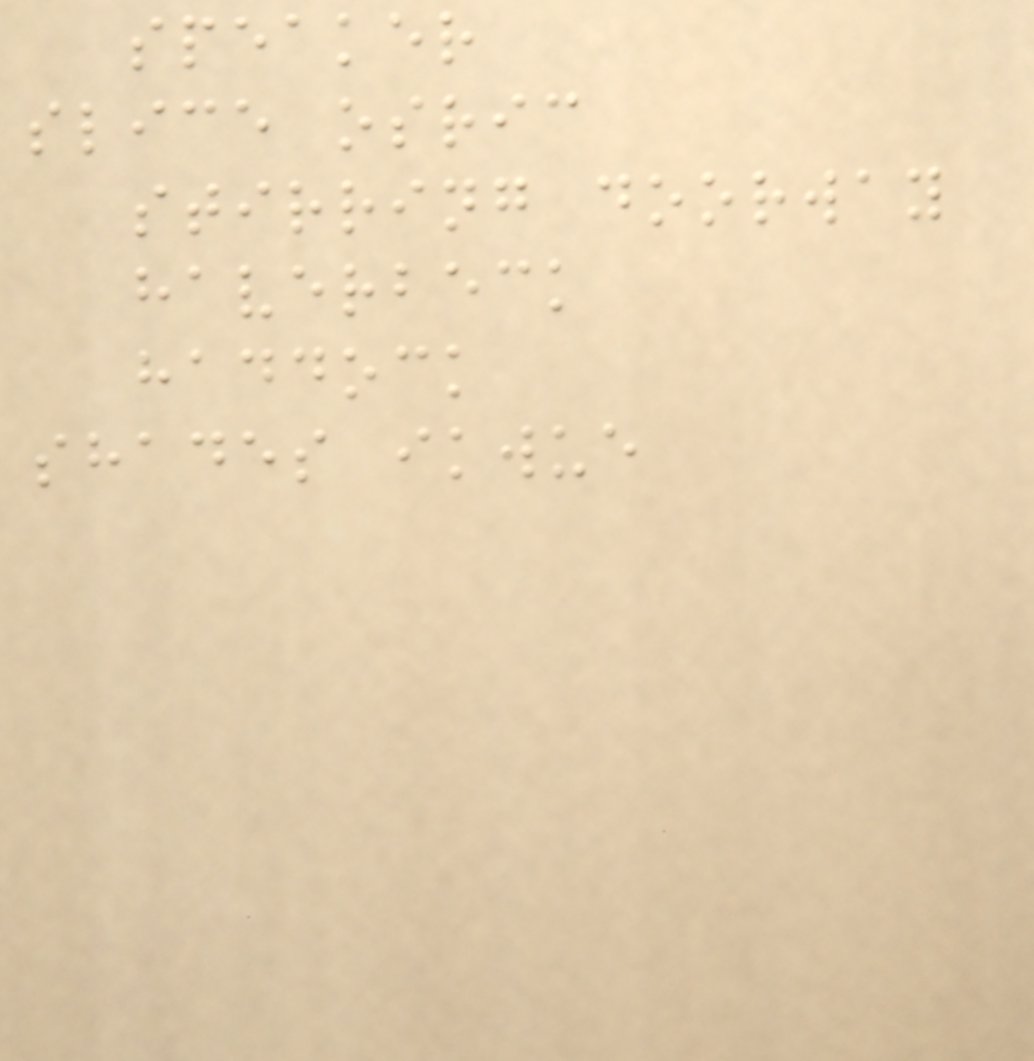speaker
slice osric
stirring doorway
haverbeck
haddock
shades ikwue
